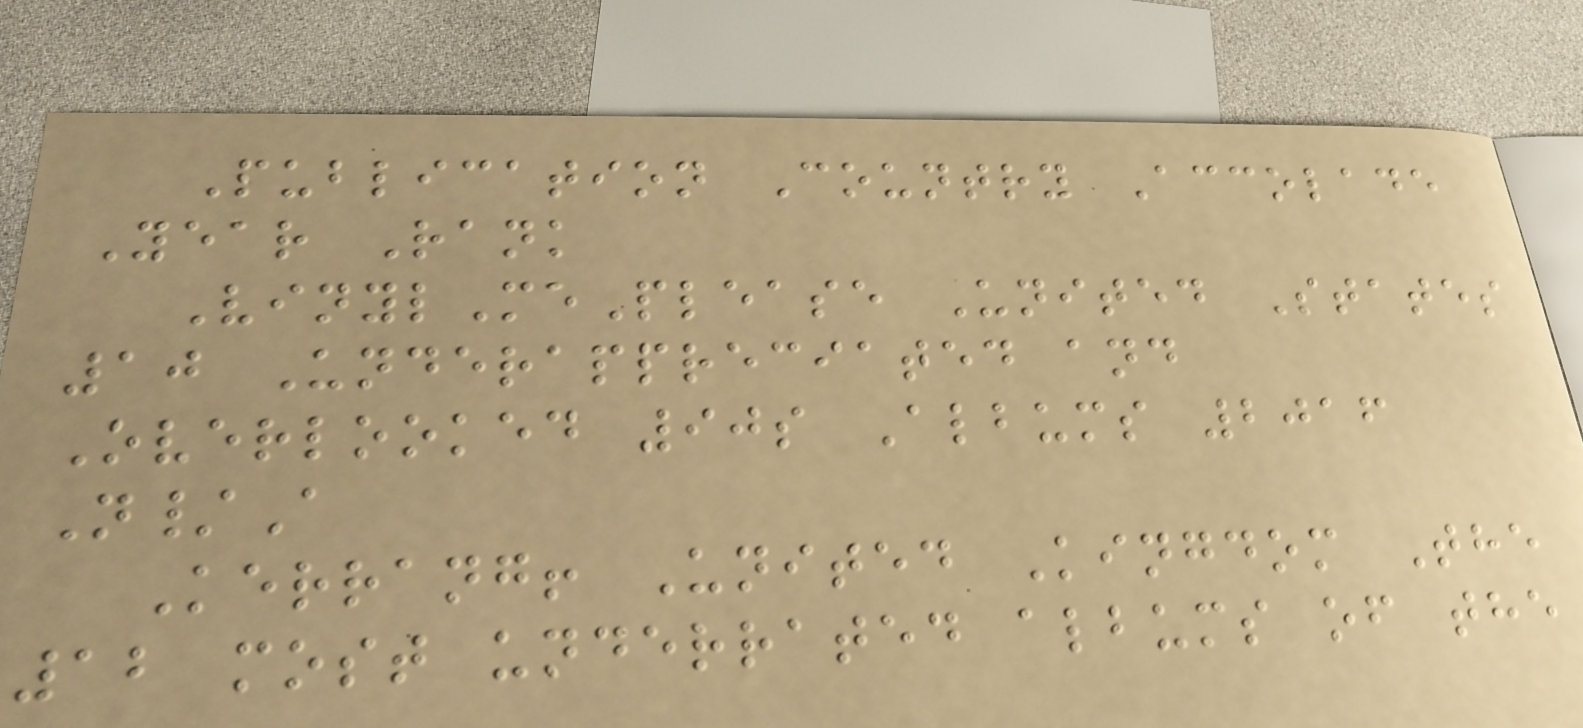Publication Country Accolade
Year Rank
VinylMePlease United States
10 Underappreciated and
Overlooked 90s Albums 2016
N/A
Kerrang! United Kingdom The
12 most underrated albums of the
